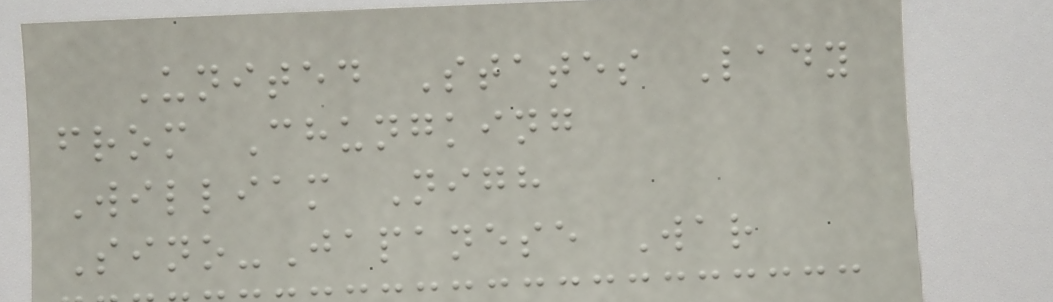United States Lady
from Chungking
William Nigh
Sino-Japanese War
